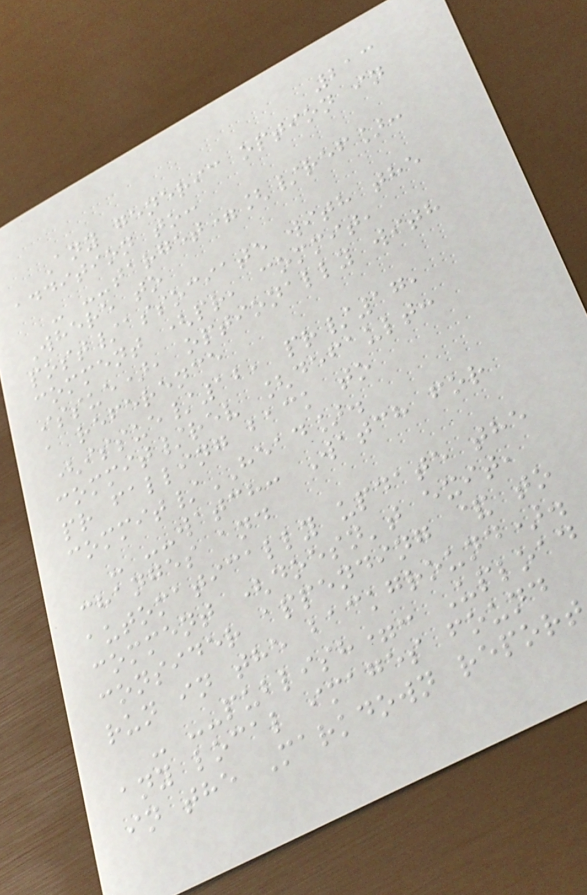213
Any generic option in
addition to:
- --target=[/ref]:
Where to
post/associate with the
comment (pr, commit,
issue), optionally with
a reference
(issue/12, pr/17,
commit/rev [default:
pr falling back to
commit/HEAD].
- --watch: Watch for
changes and
automatically update the
comment (doesn't exit,
consider appending & to
run in the background).
- --publish=: Upload
any local images found
in the Markdown report
